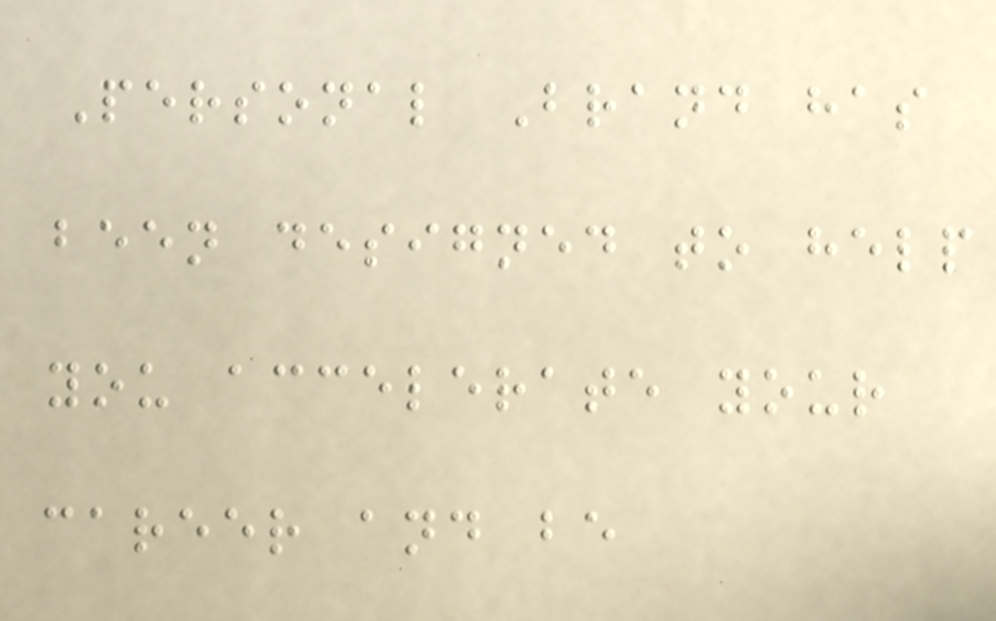Personal Brand has
been designed to help
you accelerate your
career and be
